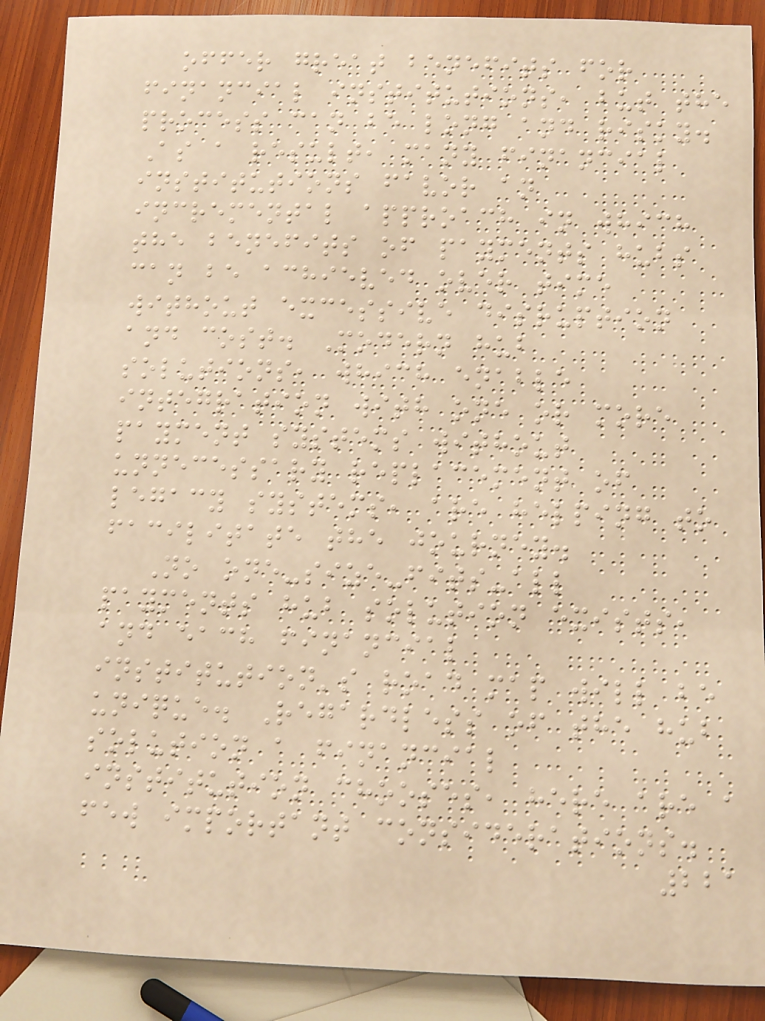offer great benefits for
financial institutions, but the
process can be long and risky.
As a result, many financial
institutions favor an
incremental approach in which
the benefits of payments hubs
can be achieved over time
without excessive disruption
and cost. Modern hub
solutions, which enable
integration with one or more
payment systems without
unnecessary replacement of
legacy systems, are helping to
facilitate the journey.
No one-size-fits-all
payments hub solution exists,
and each financial
institution's road map will be
unique. Regardless of the hub
solution a financial
institution chooses, here are a
few important considerations.
221
